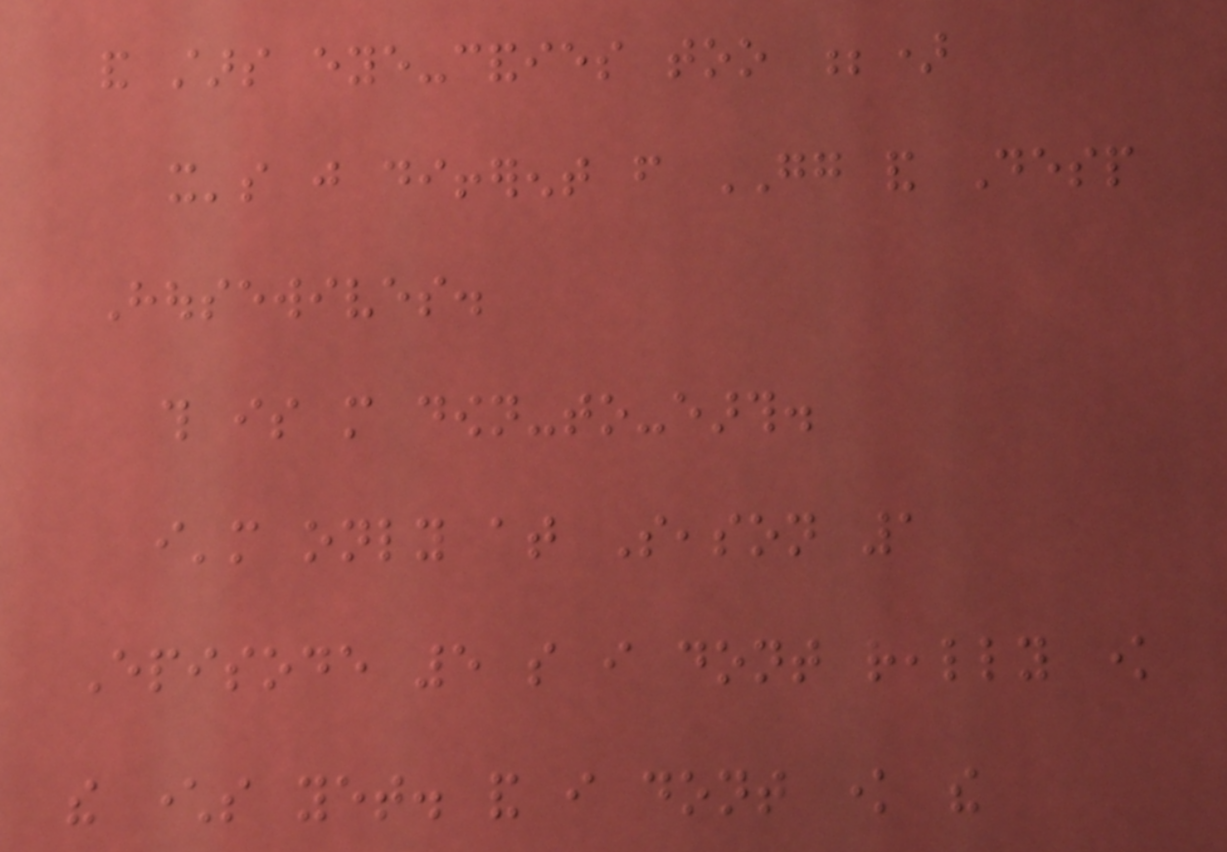and stars eye-candies too ;)
it's just different from GG and Desp
Housewives.
this is more down-to-earth.
i'm only at Season 1
Episode 5 so i dont really know
the characters yet. and i dont know the
